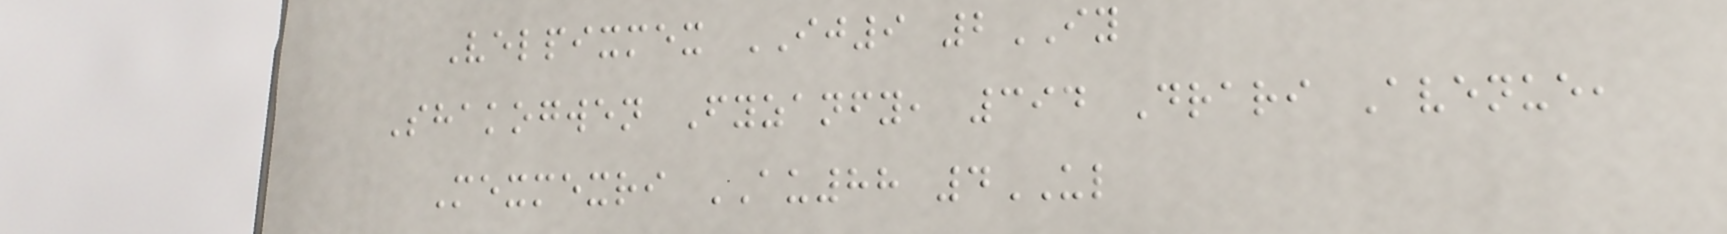Velpixmex IJ9 2IY
Shakogwen Fyzanfy, 394 Drari Avenue,
Mexmexri AU88 4UL
